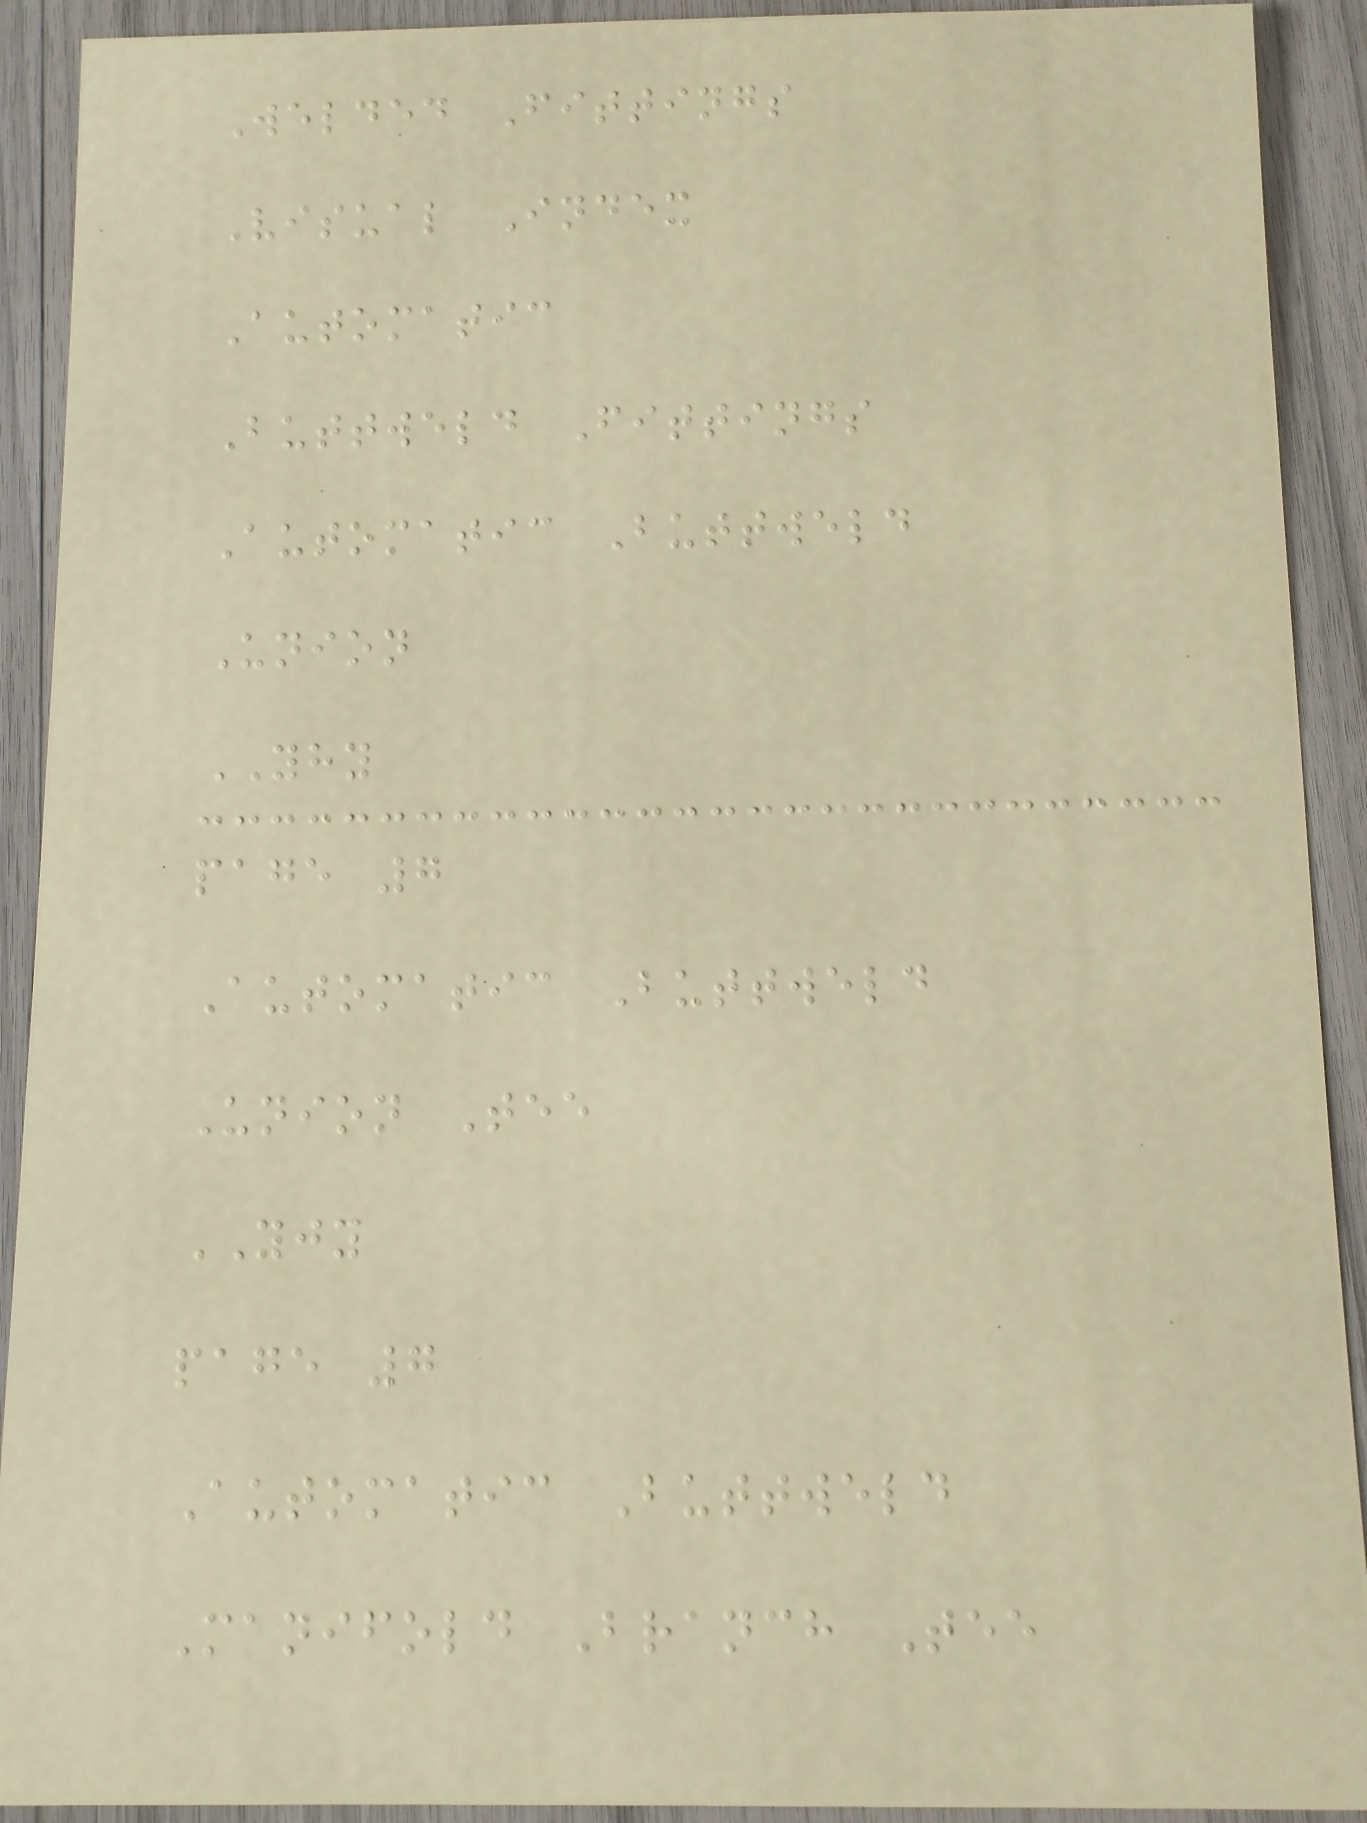Welded Fittings
Visual Index
Automatic
Buttweld Fittings
Automatic Buttweld
Union
YHY
page 7
Automatic Buttweld
Union Tee
YJY
page 7
Automatic Buttweld
Manifold Branch Tee
